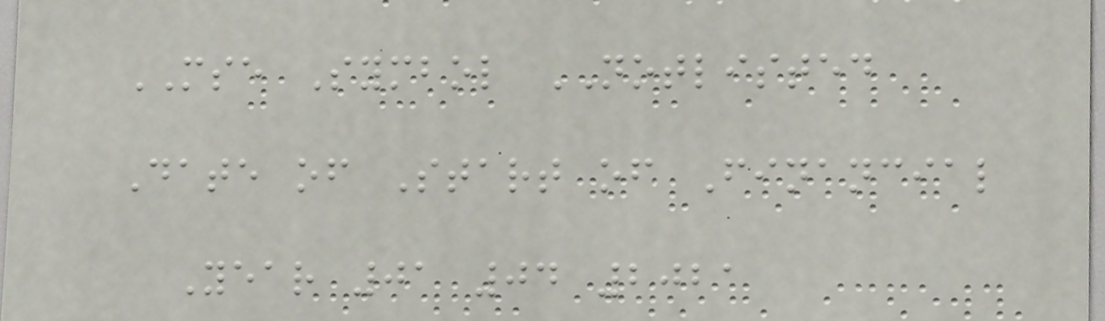MSE Symbol NOTLISTED
Date of Start of Financial
Year 01 04 2021
